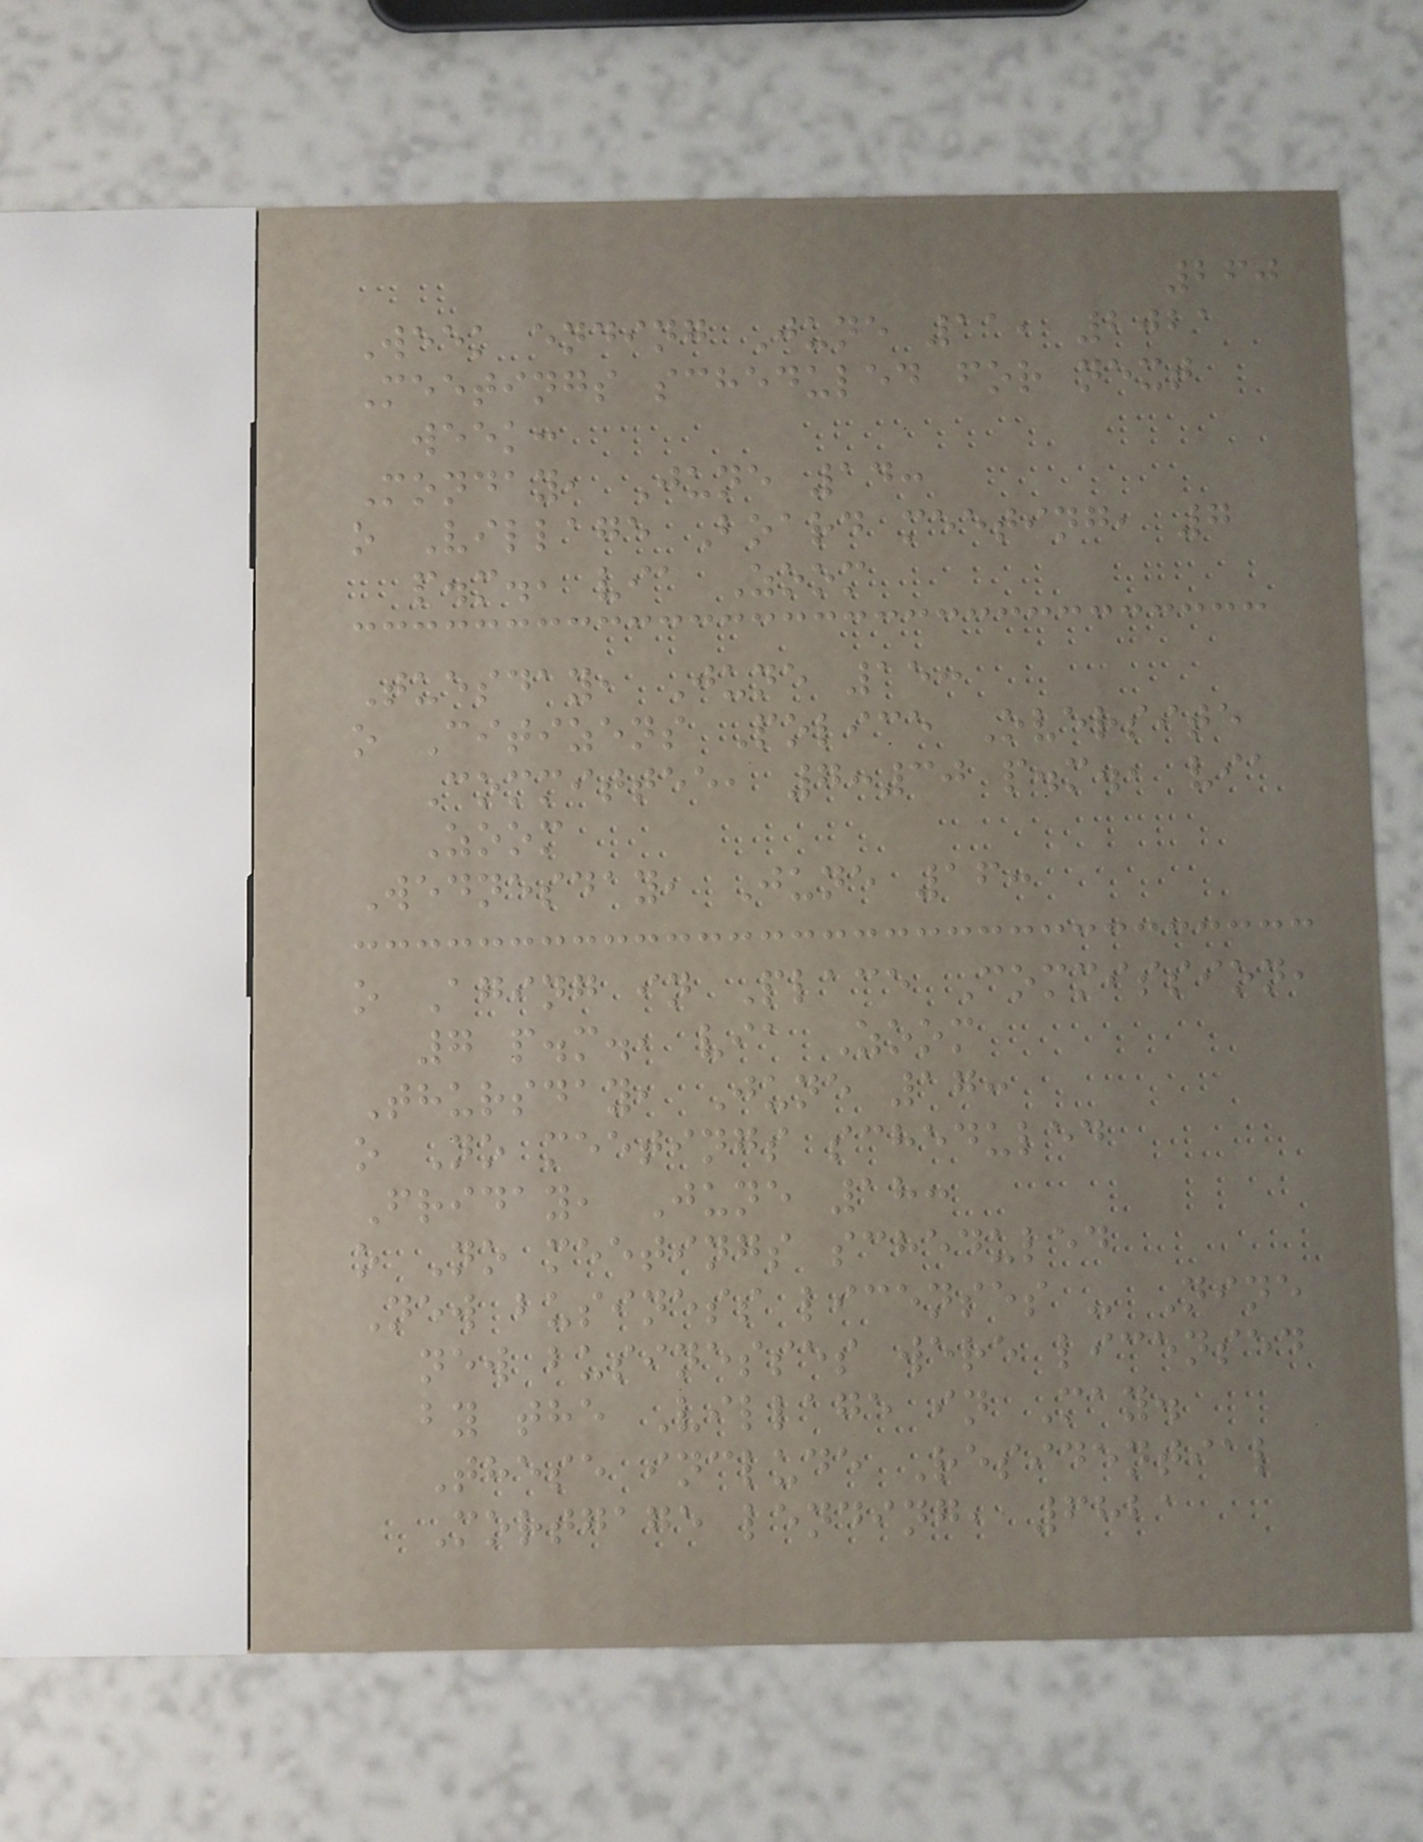260
Week ending June 11, 2021
Meetings scheduled for next
week:
Monday, June 14:
o Village Board meeting, 7
p.m., via Zoom
Tuesday, June 15:
o Citizens Police Oversite
Committee, 7:30 p.m., via
Zoom
Wednesday, June 16:
o Aging in Place Commission,
7 p.m., via Zoom
Thursday, June 17:
o No meetings scheduled
Friday, June 18:
o No meetings scheduled
New business licenses - Nine
new businesses were licensed
by the Village in May.
These include Residential
Mortgage lending, 6821
